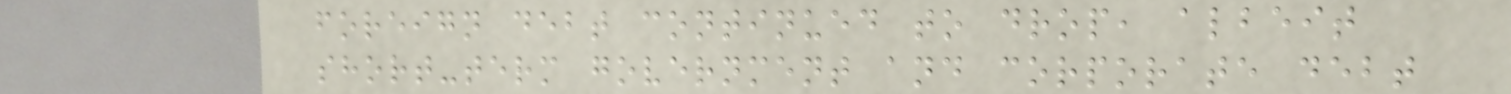foreign debt continued to drop, albeit
short-term government and corporate debt
